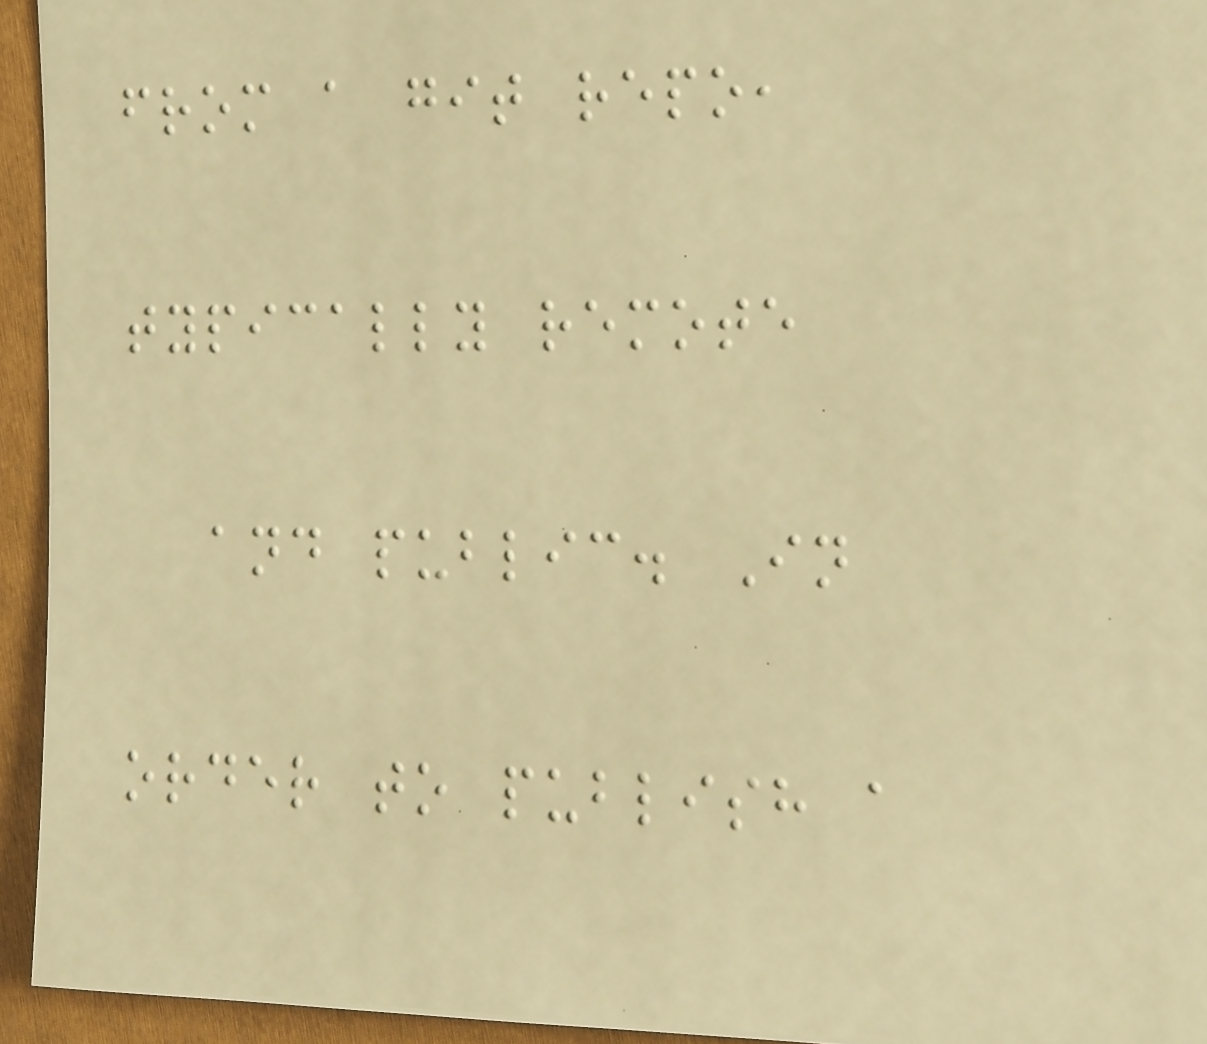from a git repo,
typically remote
and public. In
order to publish a
